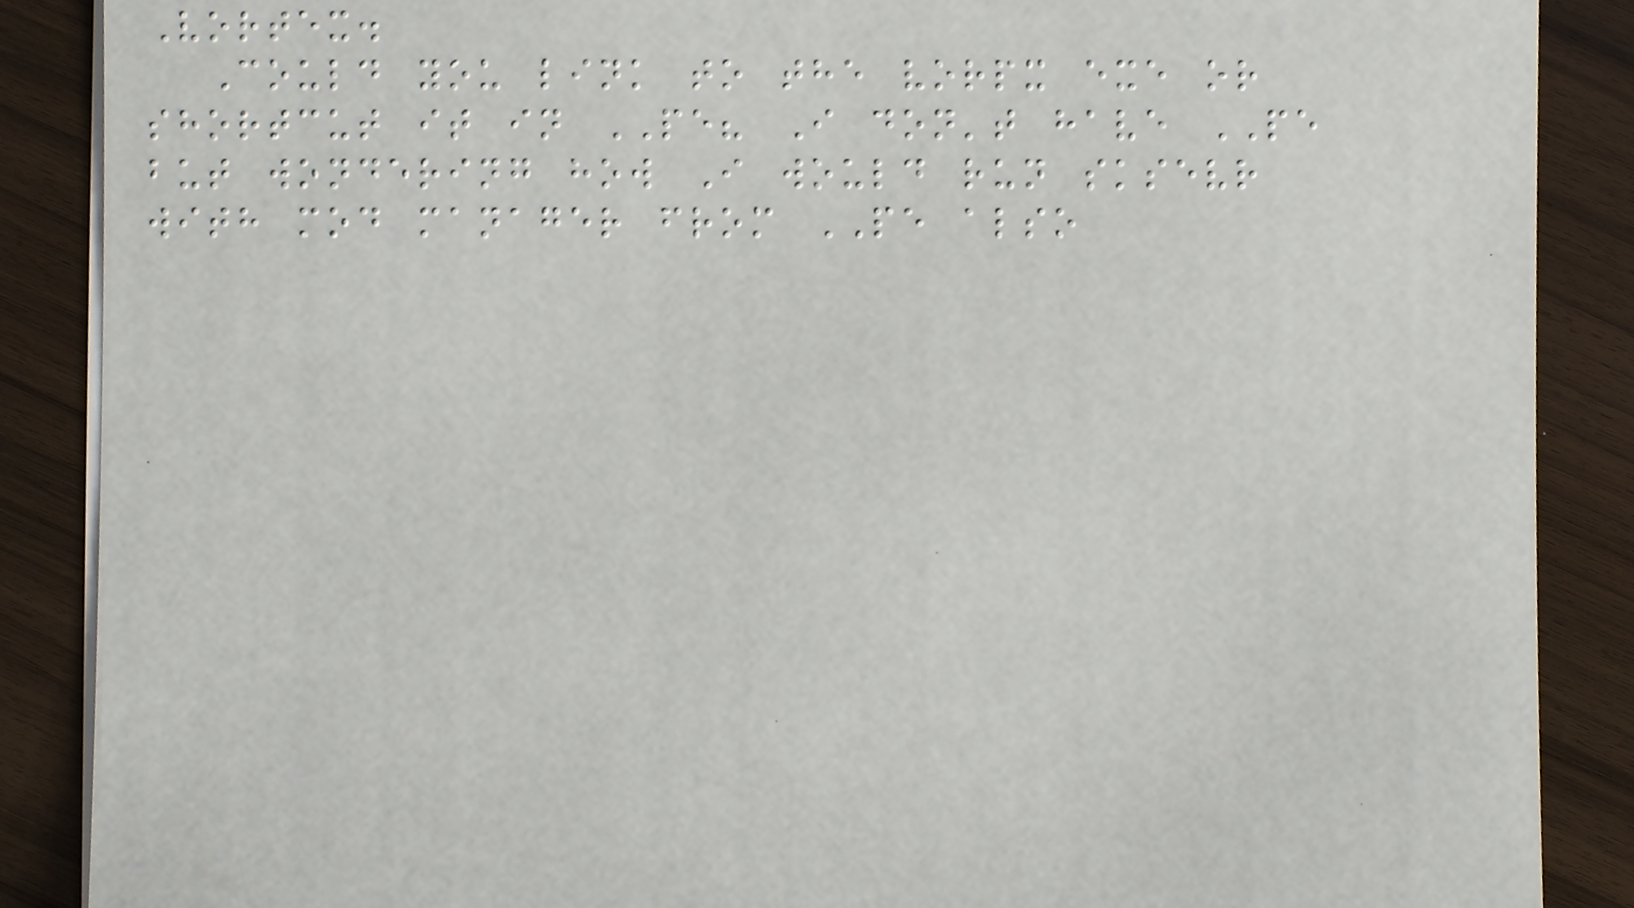Vortex.
Could you link to the vorpx exe or
shortcut it in PE? I don't have PE
but wondering how I would run sksevr
with mod manager from PE also
